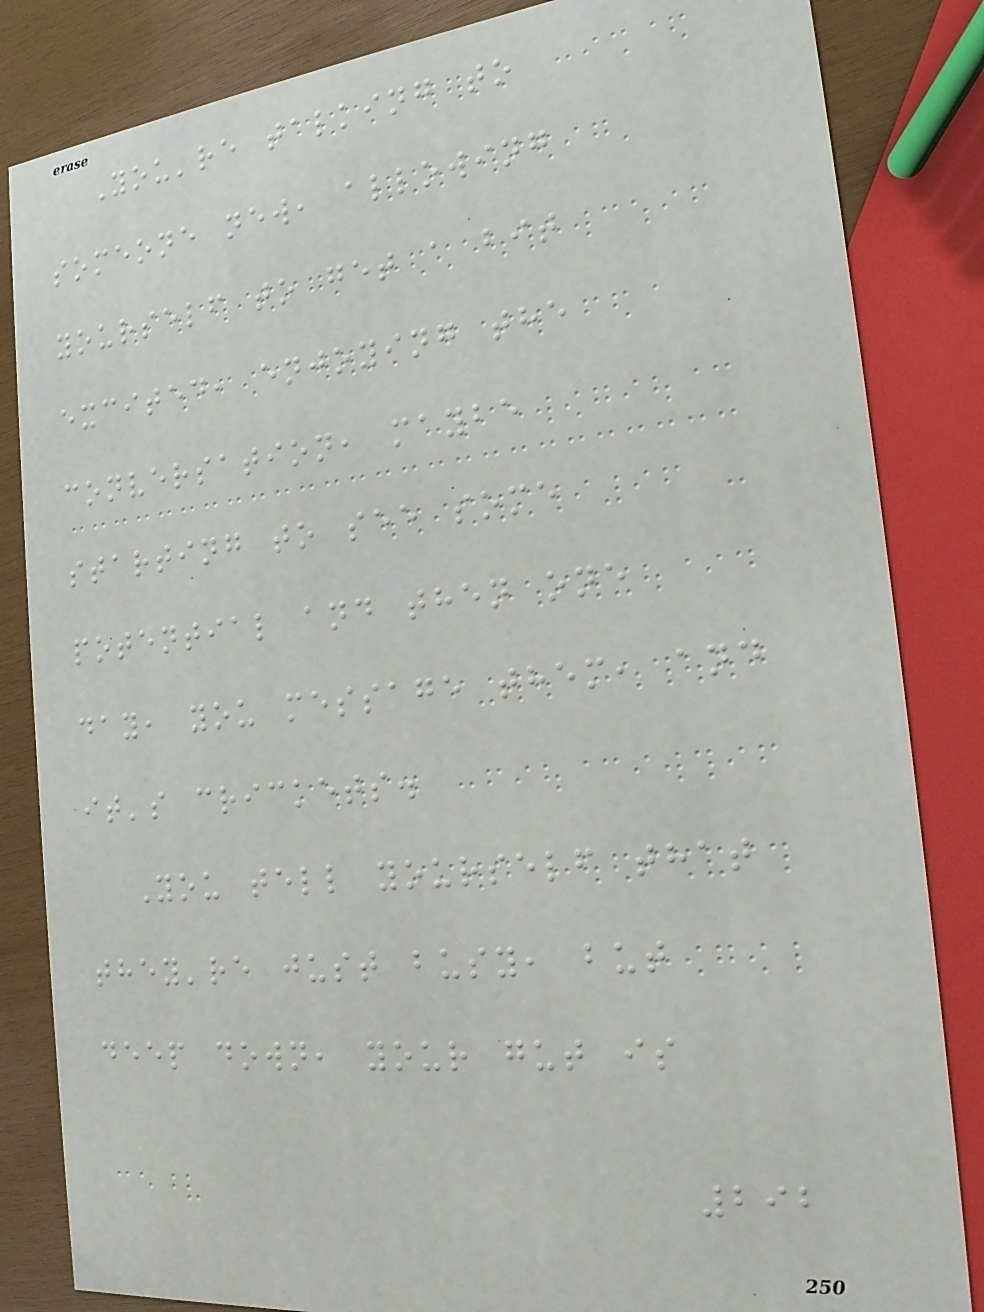You're talking to
someone new, allowing
yourself to get a bit
excited, enjoying the
conversation, maybe
starting to see some
potential and then one
day, you message them, and
it's crickets.
You tell yourself that
they're just busy, but
deep down, your gut is
292
